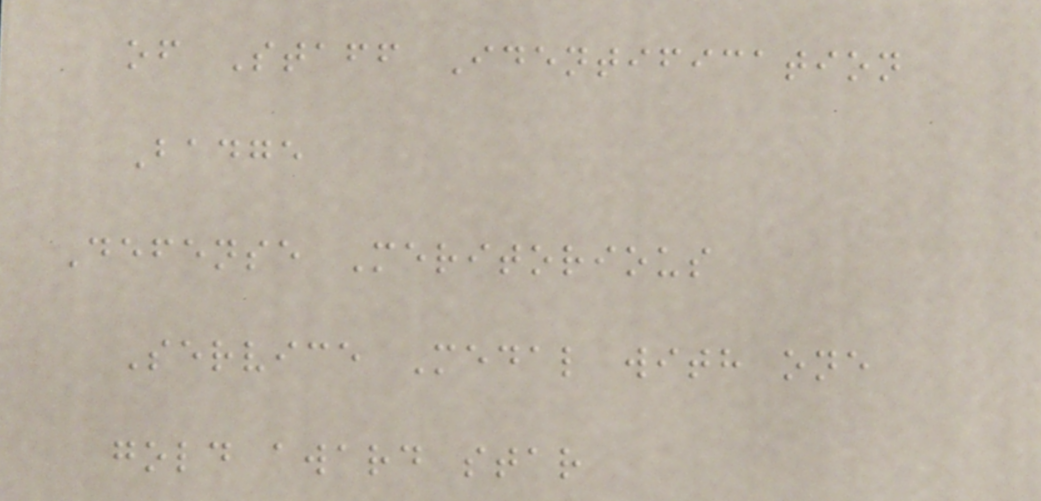of Staff Identification
Badge
Defense Meritorious
Service Medal with one
gold award star
